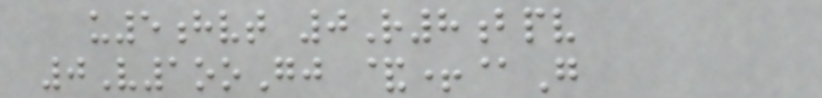u5hvt 0R8bpv
0V1ooGj &+@G
